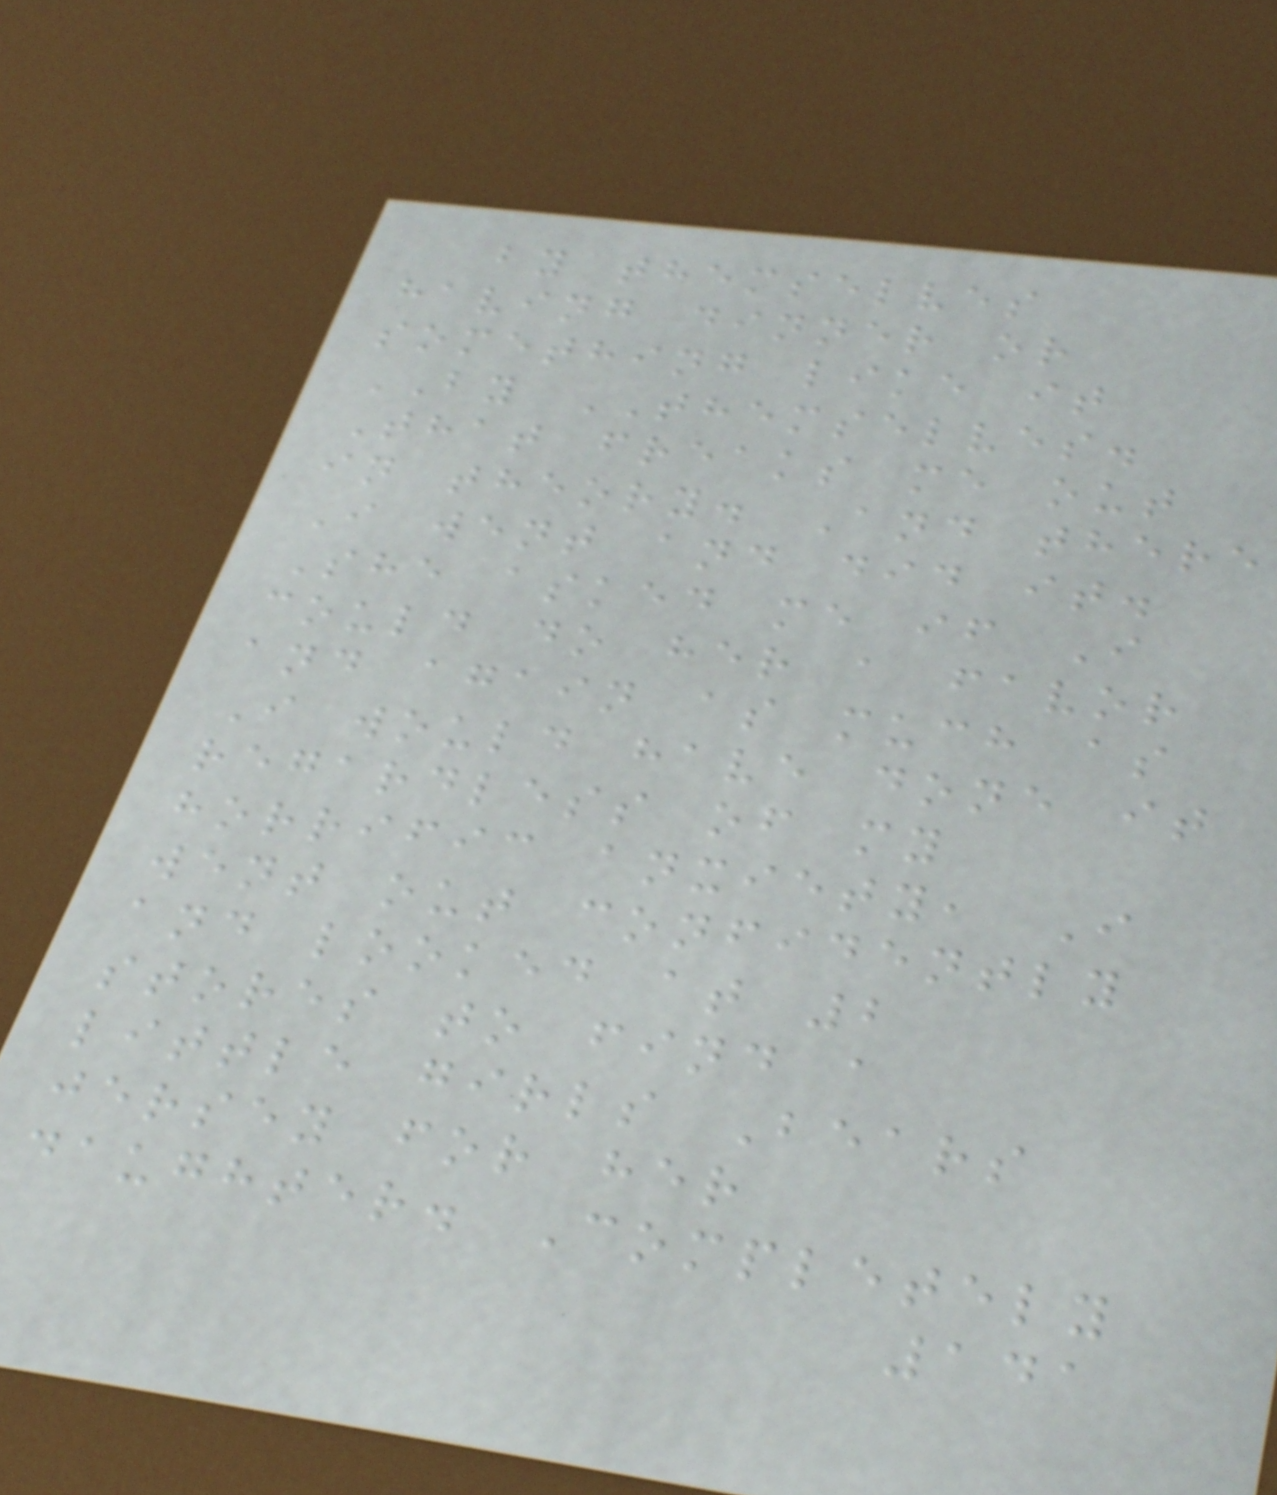by themselves
having dinner or
something like it
BY THEMSELVES.
That freaks me out
in theory. And there
I went and did it.
She asked me if I
could do her a favor
and again as much as
I would have done it
regardless of my
horrific anxiety, I
went out confidently
and looked at 2
stores to find a
little girls Bears
jersey for her
daughter. Completely
141
